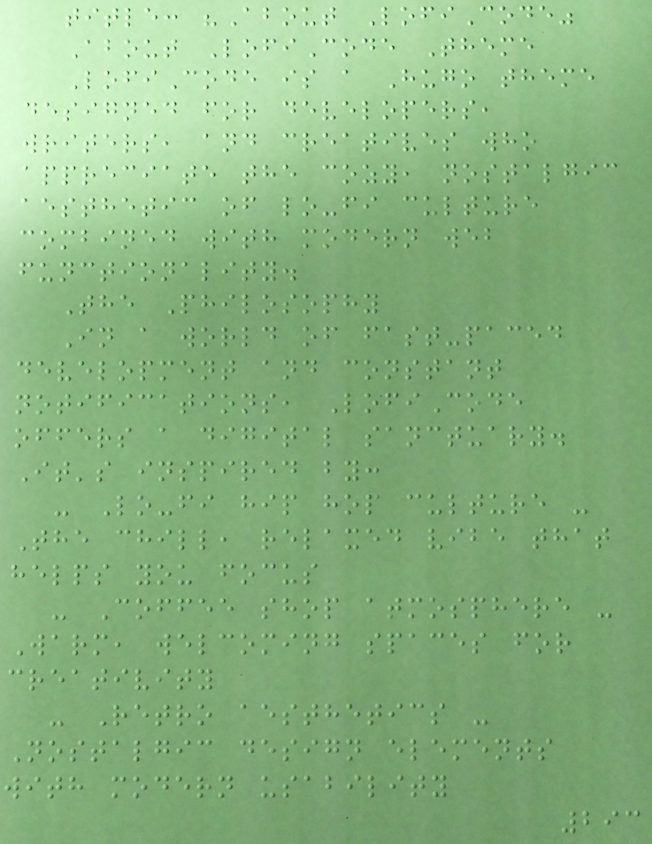title: "About LofiCode"
About LofiCode Theme
LofiCode is a Hugo theme
designed for developers,
writers, and creatives who
appreciate the cozy, nostalgic
aesthetic of lo-fi culture
combined with modern web
functionality.
The Philosophy
In a world of fast-paced
development and constant
notifications, LofiCode
offers a digital sanctuary.
It's inspired by:
- Lo-fi hip hop culture -
The chill, relaxed vibe that
helps you focus
- Coffee shop atmosphere -
Warm, welcoming spaces for
creativity
- Retro aesthetics -
Nostalgic design elements
with modern usability
293
